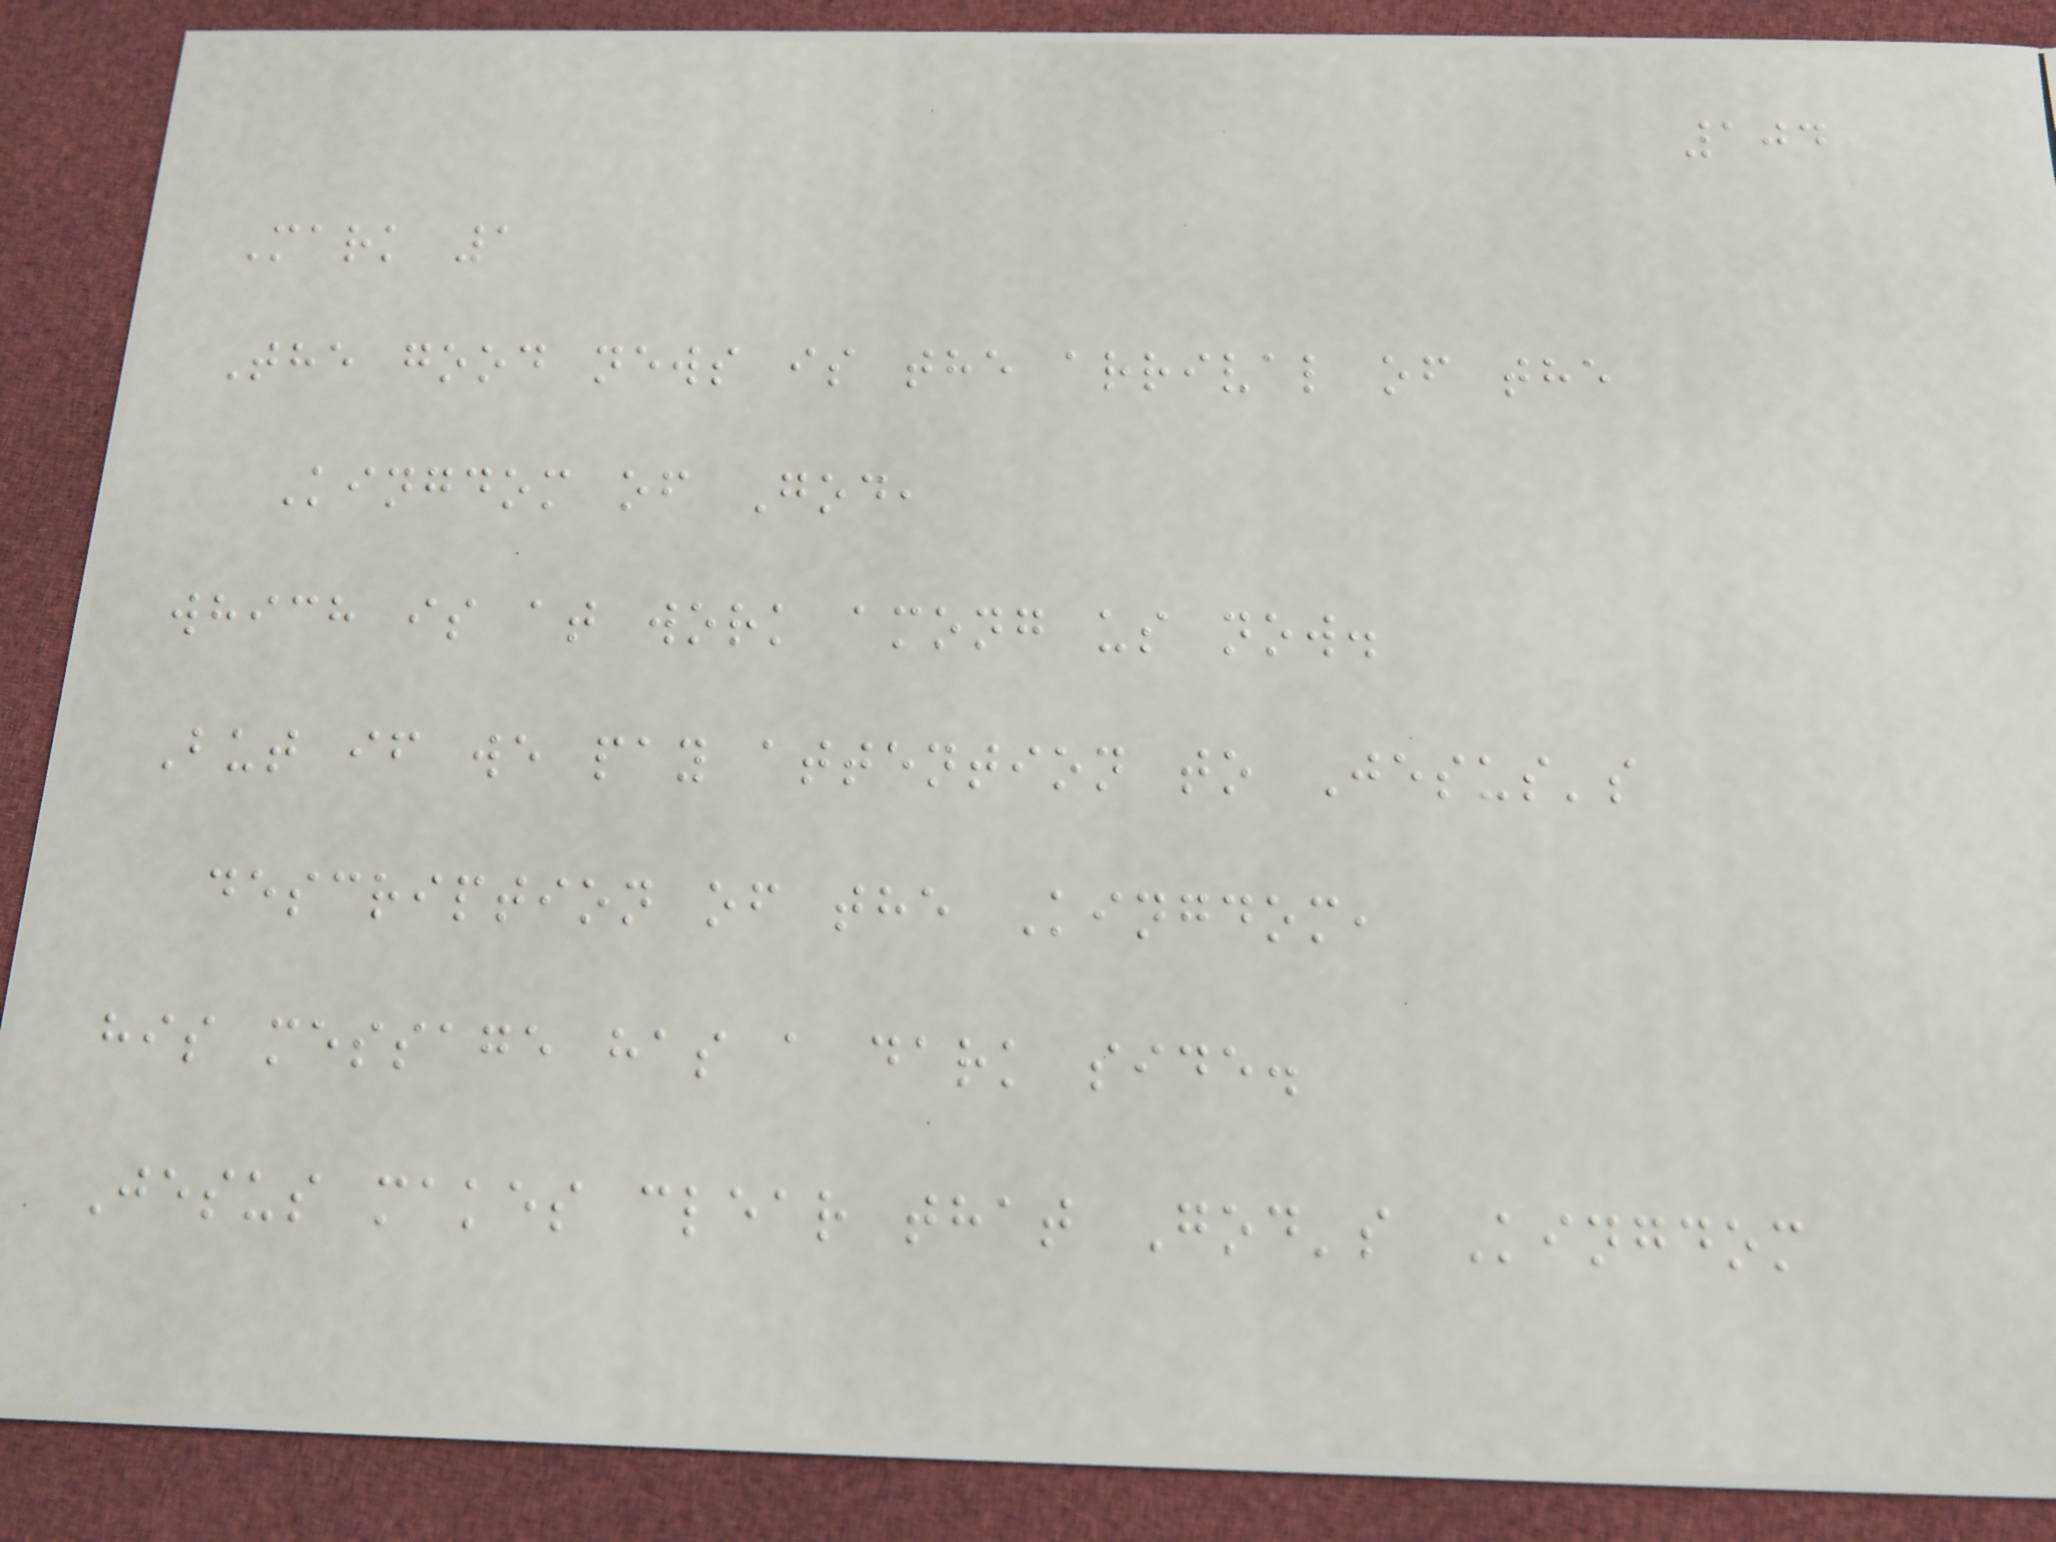104
Mark 1
The good news is the arrival of the
Kingdom of God,
which is at work among us now.
But if we pay attention to Jesus's
description of the Kingdom,
his message has a dark side.
Jesus makes clear that God's Kingdom
